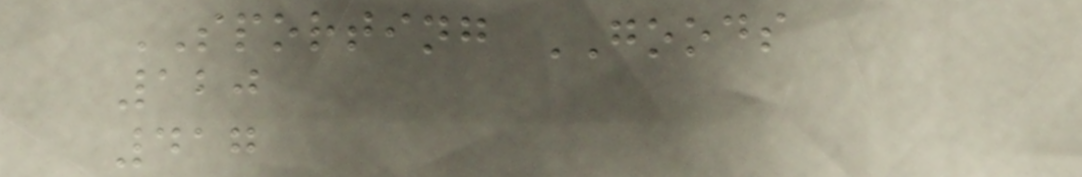SPORTING GOODS
120
417
